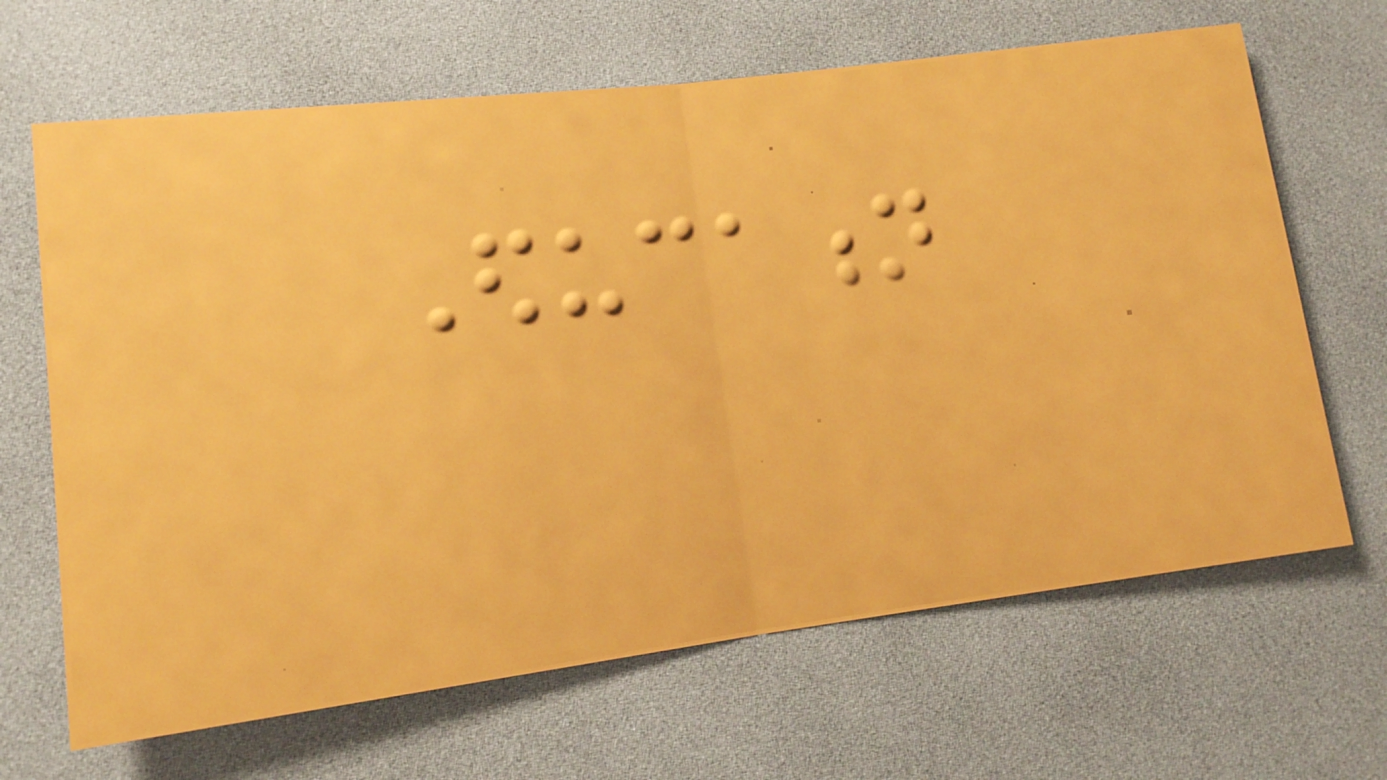Education
